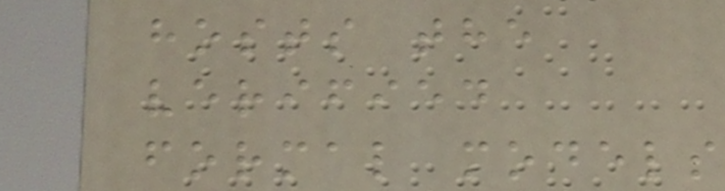hosts the
verified
formal models
